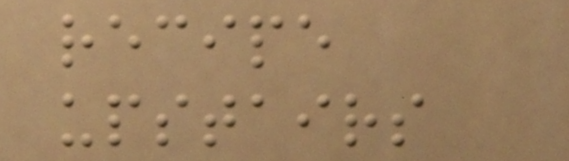recipe
upstairs
